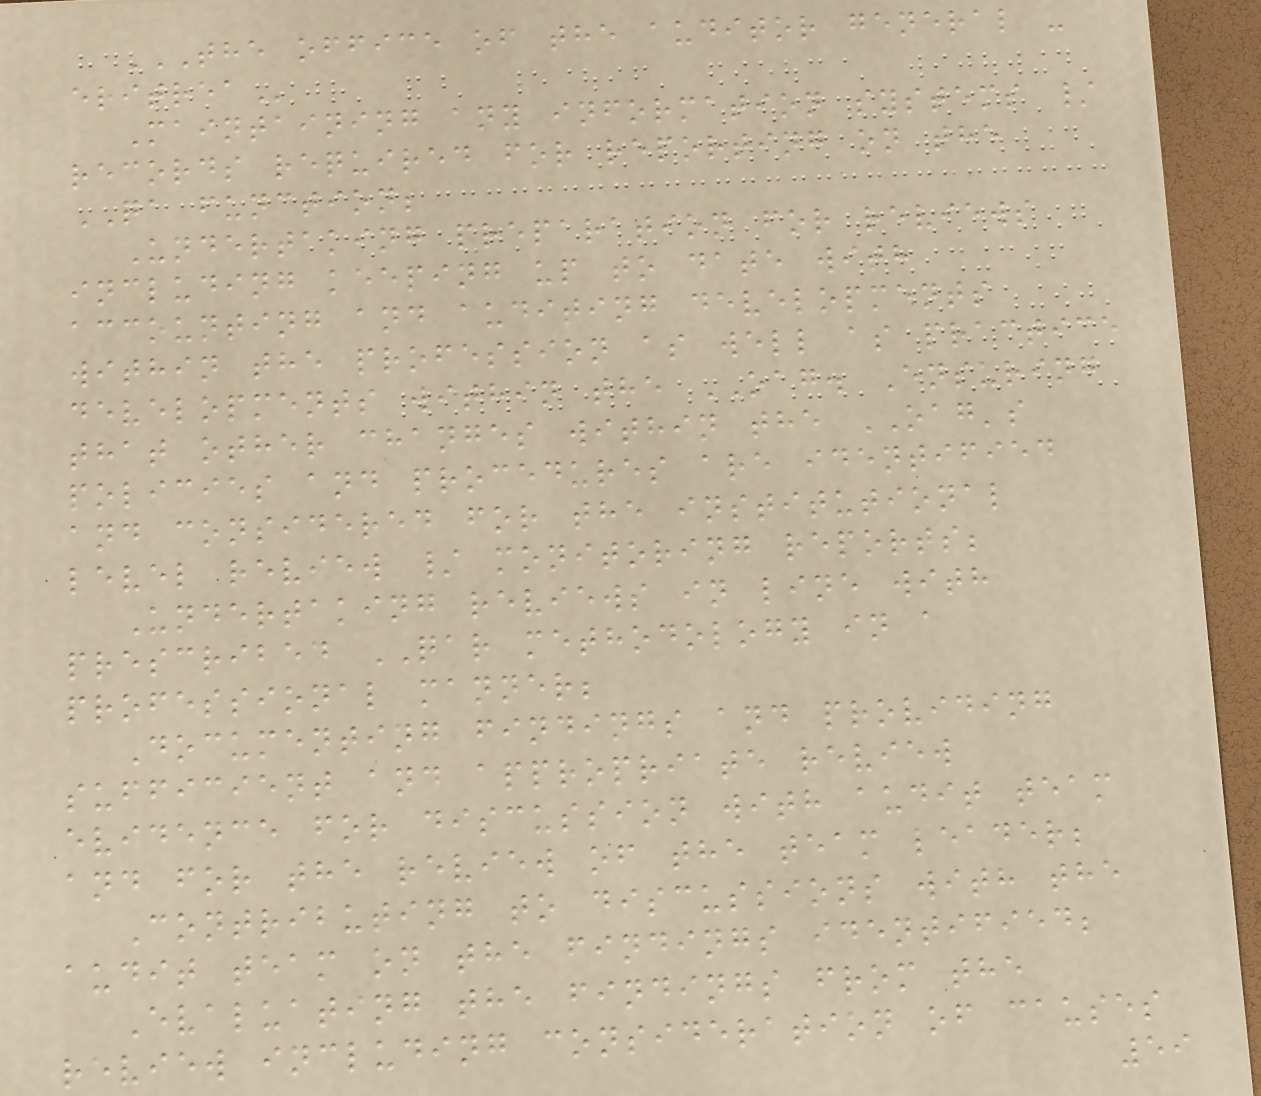THE OFFICE OF THE AUDITOR GENERAL -
ERITREA
Maintaining any information systems /
records required for reporting on the
QA function;
Undertaking preparation for reviews
including keeping up to date with
accounting and auditing developments
within the profession as well as practice
developments within the OAG. Ensuring
that other changes within the OAG's
policies and procedures are identified
and considered for the institutional
level review / monitoring reports;
Undertaking reviews in line with
prescribed QAR methodology in a
professional manner;
Documenting findings and providing
sufficient and appropriate review
evidence for discussion with audit team
and for the review of the team leader;
Contributing to discussions with the
audit team on the findings identified;
Evaluating the findings from the
review including consideration of causes
59
